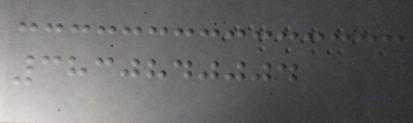3830840004
